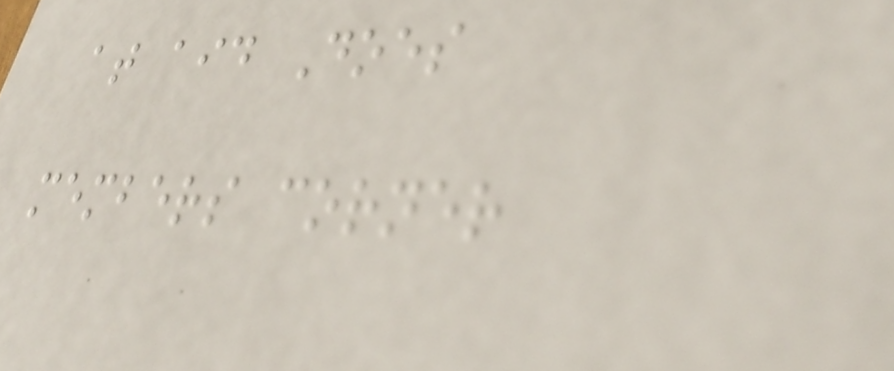at aid Does
members corner
